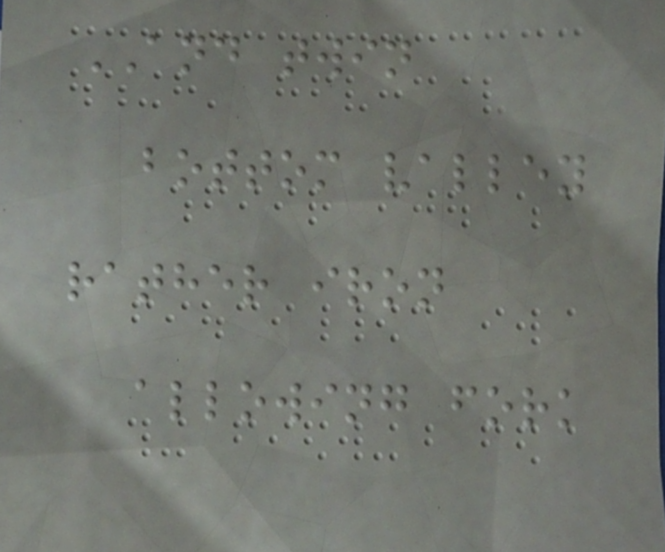AND twin
bottom valley
rather iron
allowing fork
